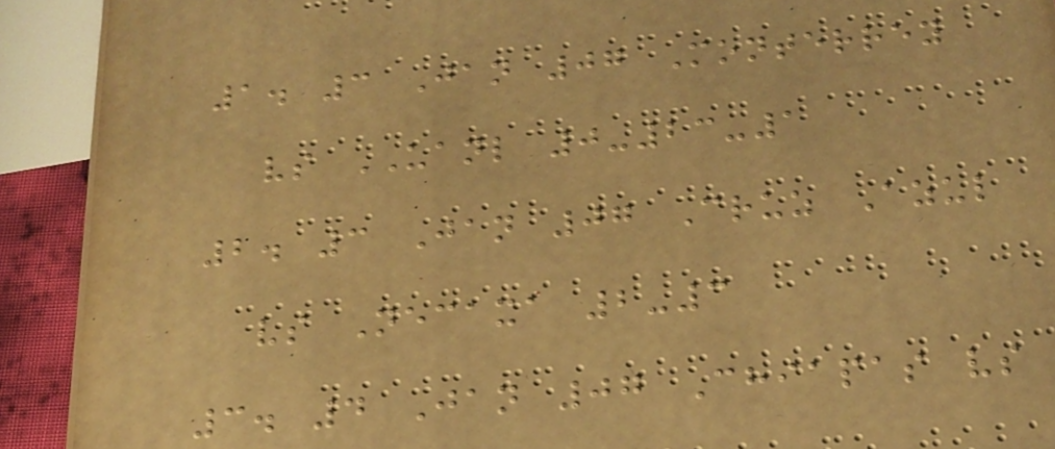1. 3 Jan 07 Monterrey
vs UANL 0-23-1
2. 3 Jan 07 Cruz Azul
vs Necaxa 2-3
3. 4 Jan 07 Chiapas vs
